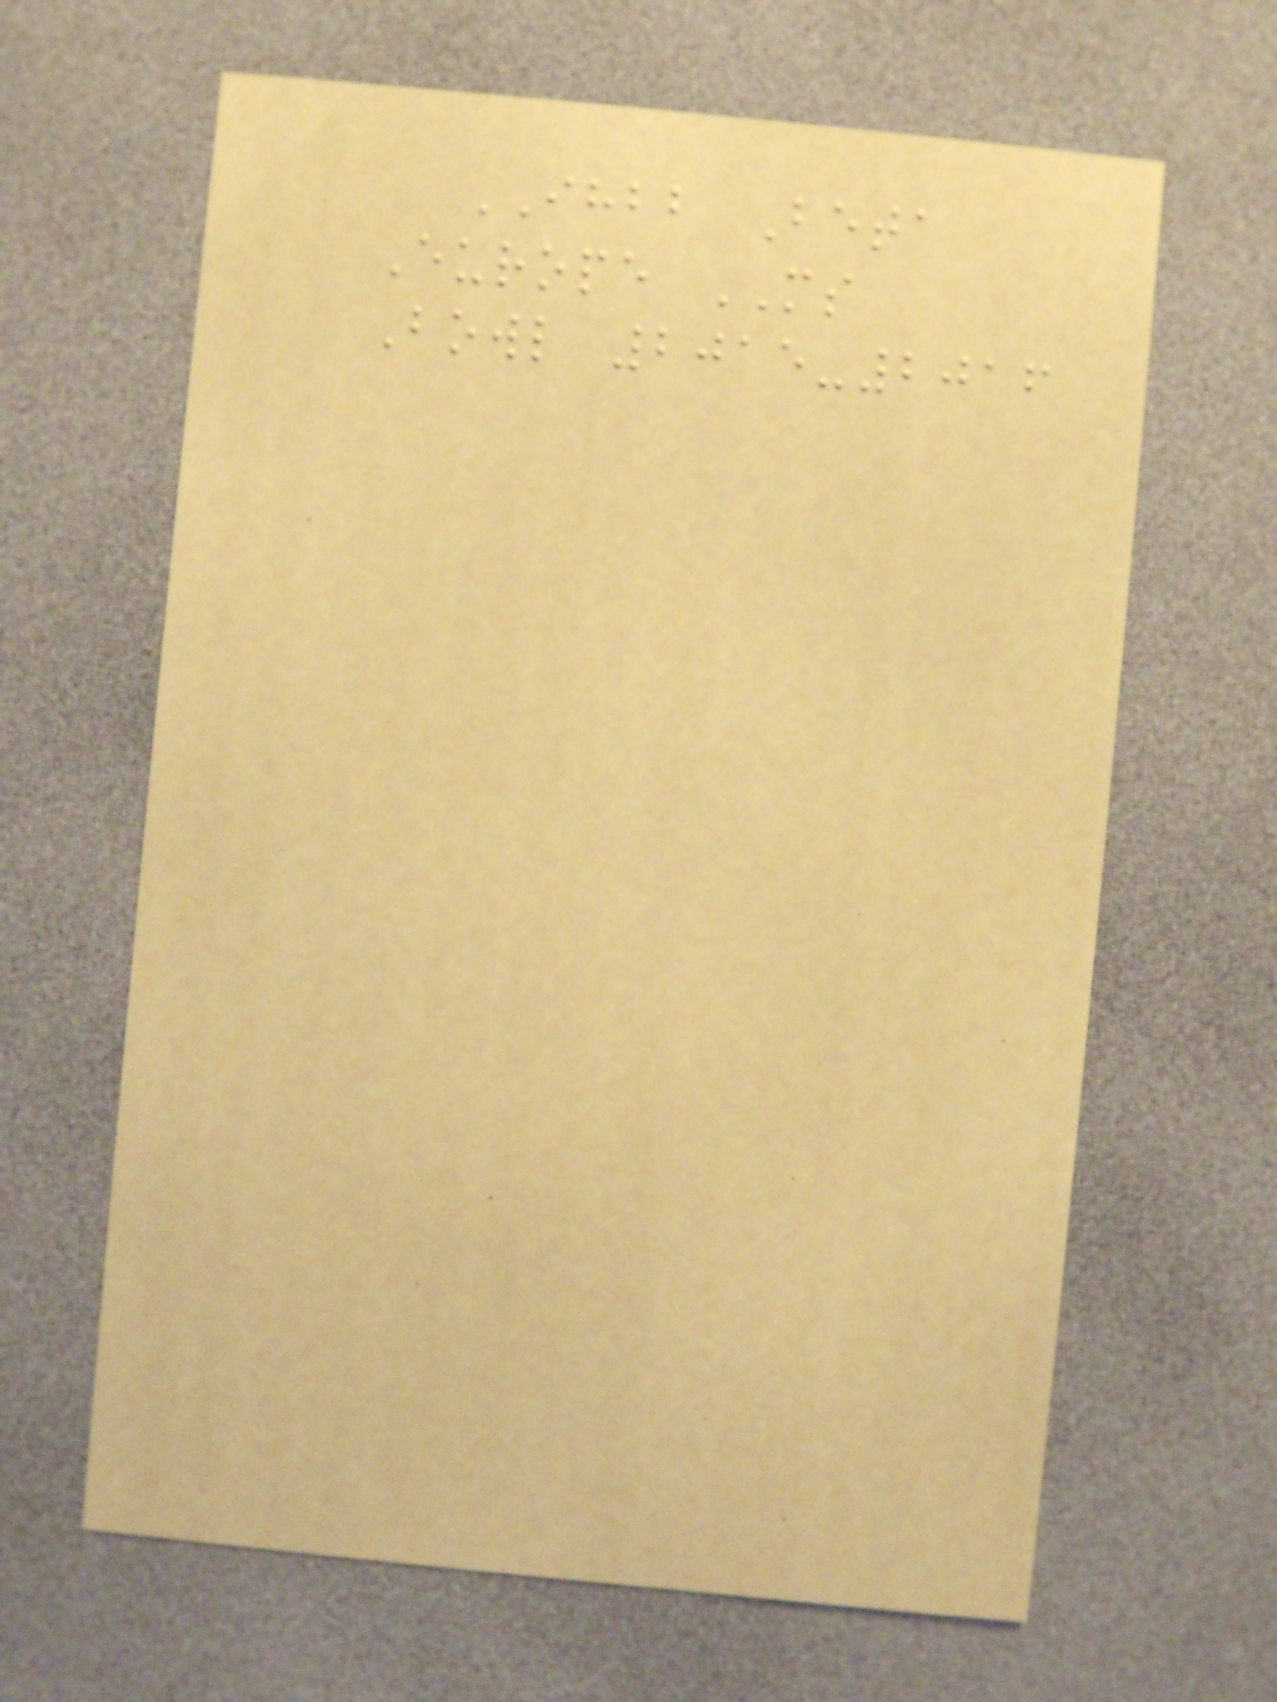IHBB Beta
Europe MS
Bowl 2015-2016
